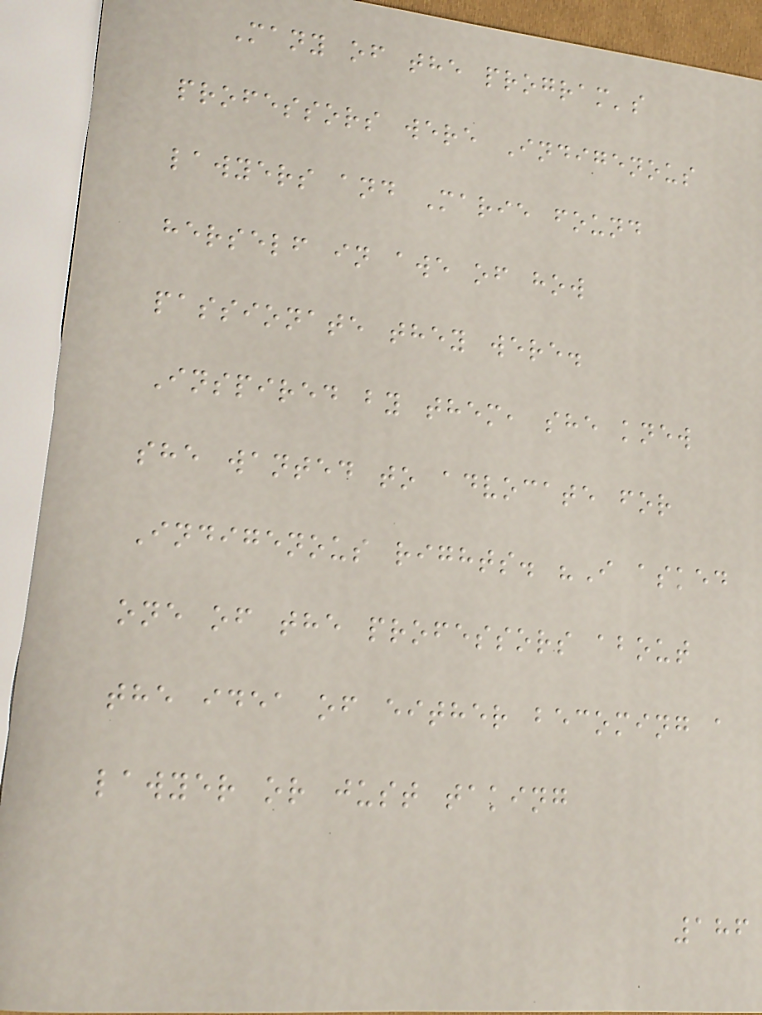Many of the program's
professors were Indigenous
lawyers and Marie found
herself in awe of how
passionate they were.
Inspired by them, she knew
she wanted to advocate for
Indigenous rights. "I asked
one of the professors about
the idea of either becoming a
lawyer or just taking
186
